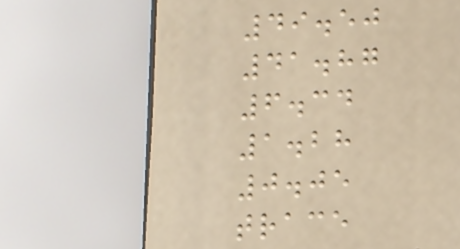49.50
41.87
6.34
1.28
0.05
trace
